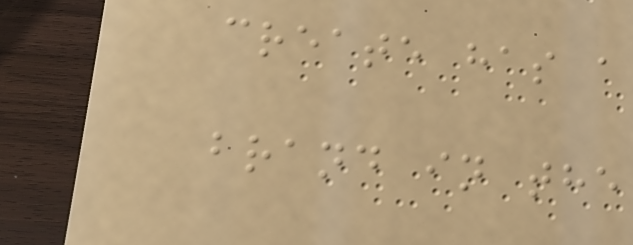create has a
brand in the
